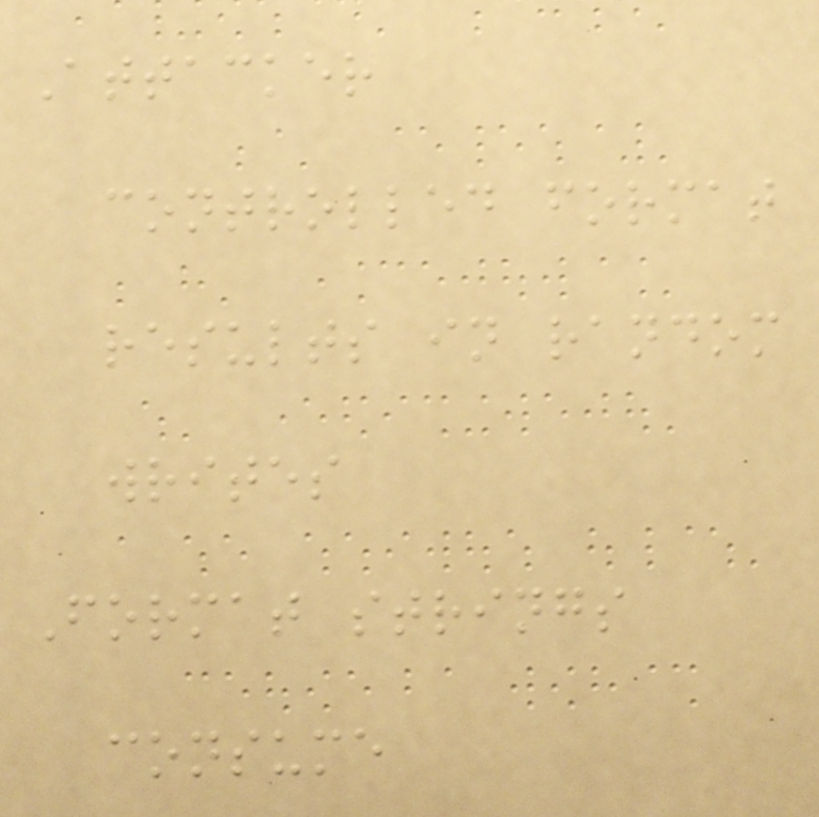Attacker
controlled format
results in random
writes
Format strings
consume
